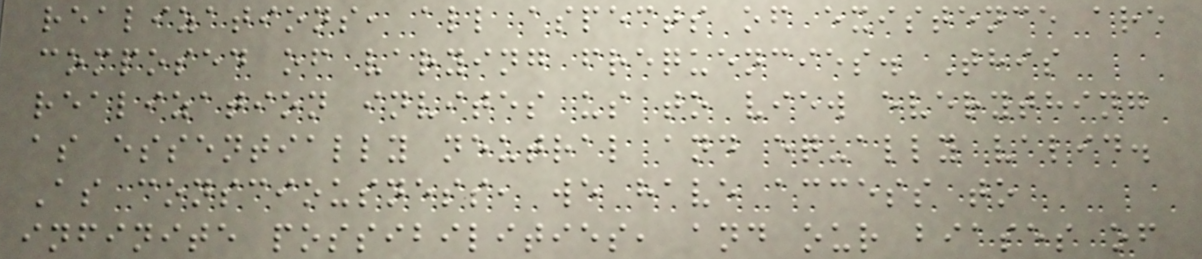realizations, all aspects of existence are
composed of varying frequencies. This
realization invites us to view everything
as essentially neutral and equally valid.
As consciousness, we have access to
infinite possibilities, and our biases of
